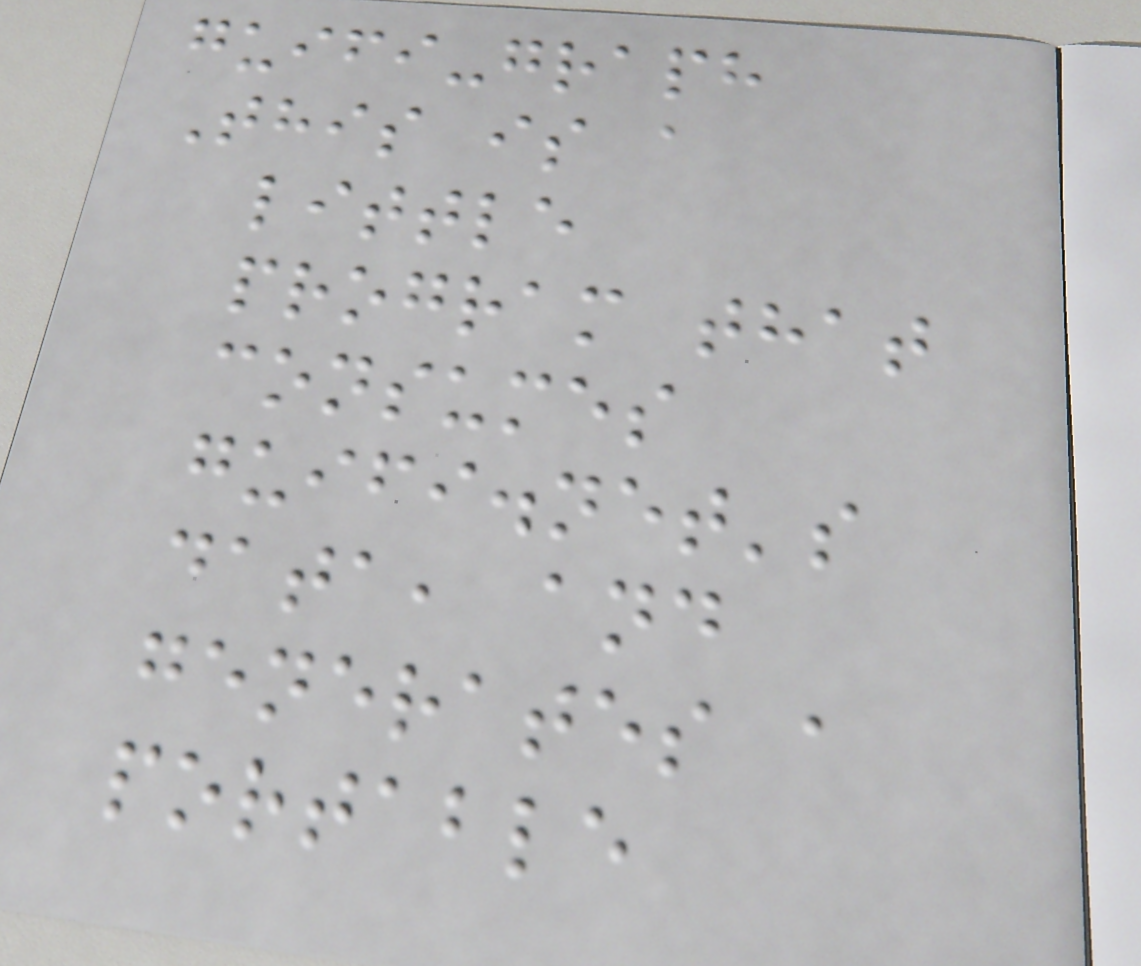guifi-graph
This is a
little
program that
consumes
guifi.net's
data, and
generates a
portable
